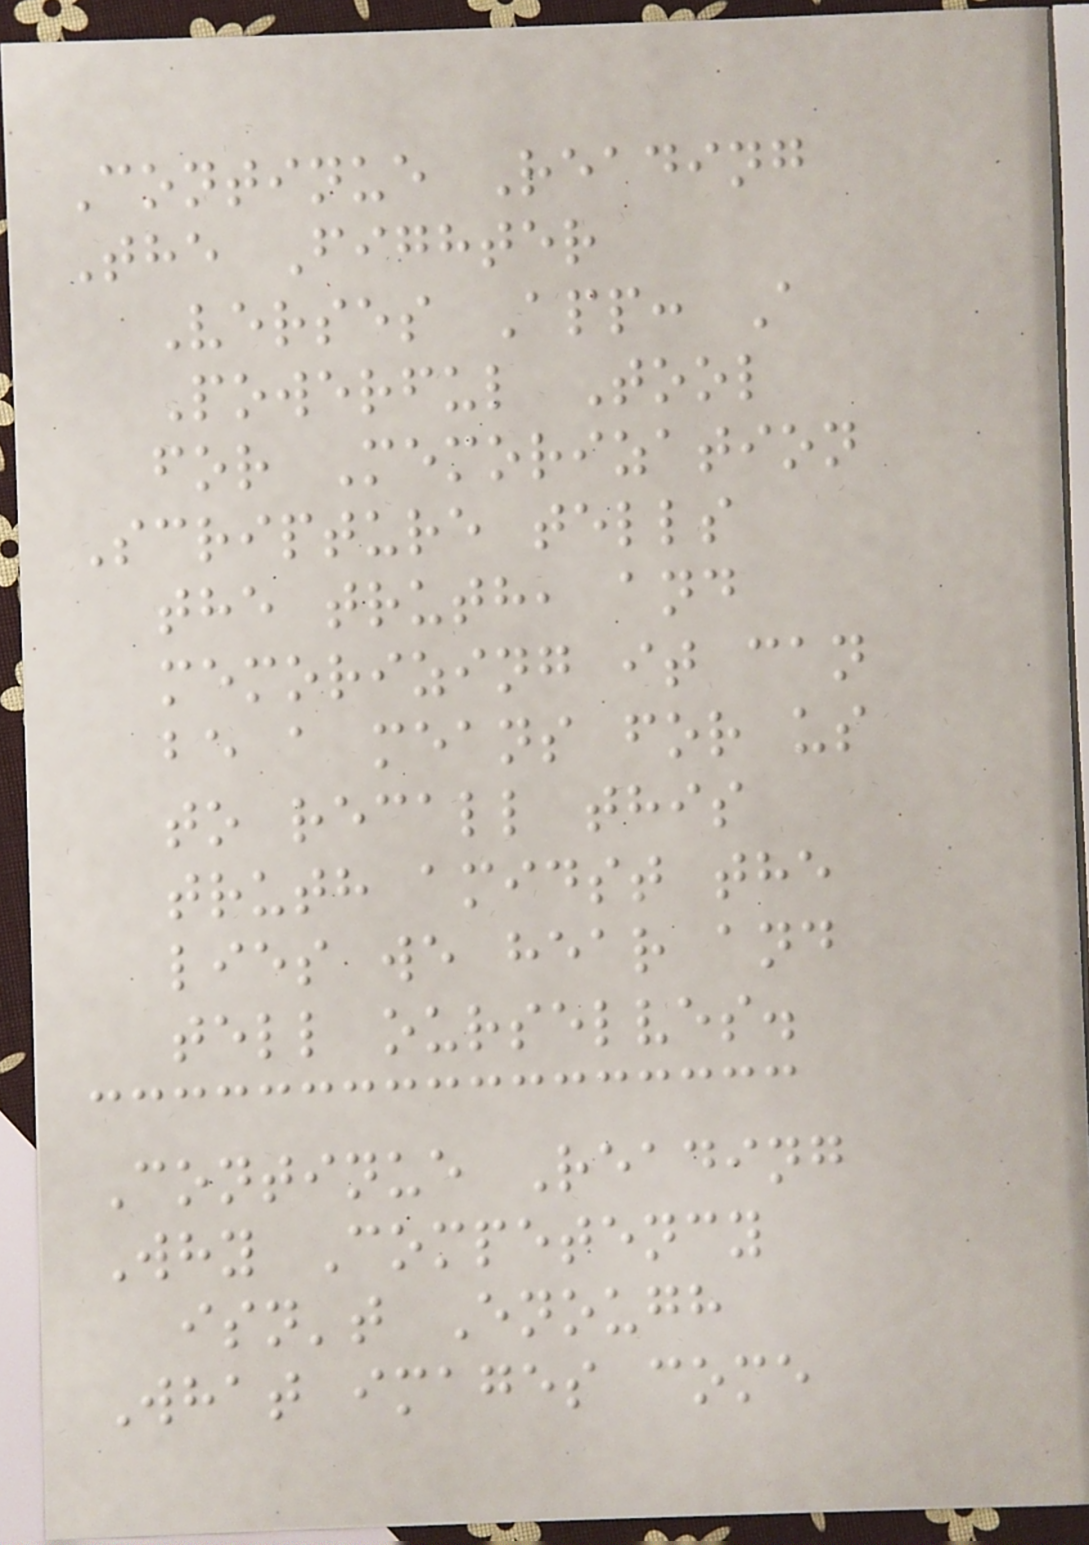Continue Reading
The Fighter
Verses App: A
Powerful Tool
for Memorization
Scripture tells
the truth, and
memorizing it can
be a means for us
to recall this
truth amidst the
lies we hear and
tell ourselves.
Continue Reading
Why Competency
isn't Enough
What images come
